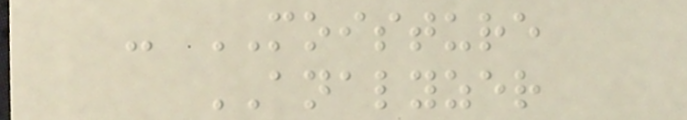- MOISTURE
ANALYZER
